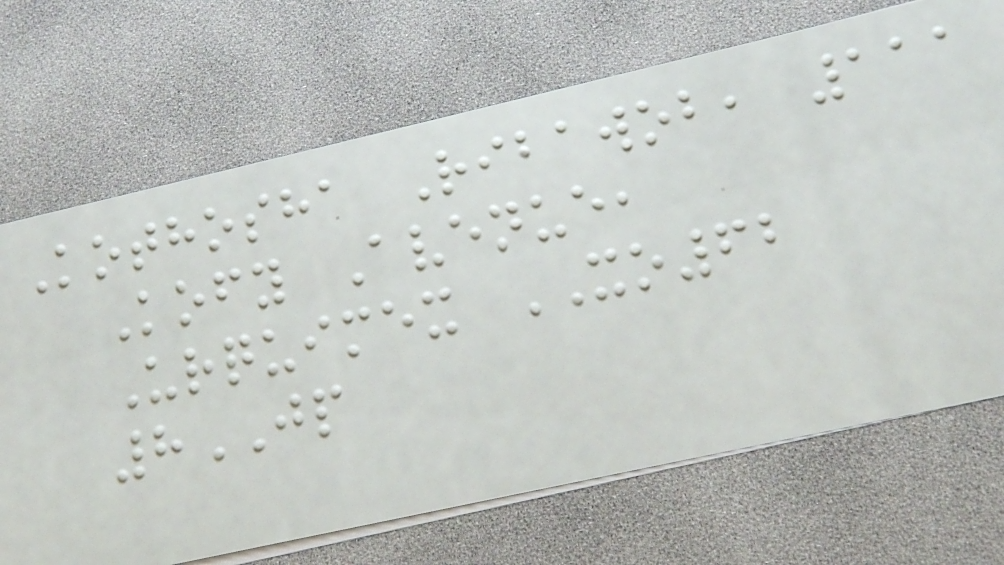Kothosha Ribawob, 111
Kofy Avenue,
Urquimex XO62
8JP
